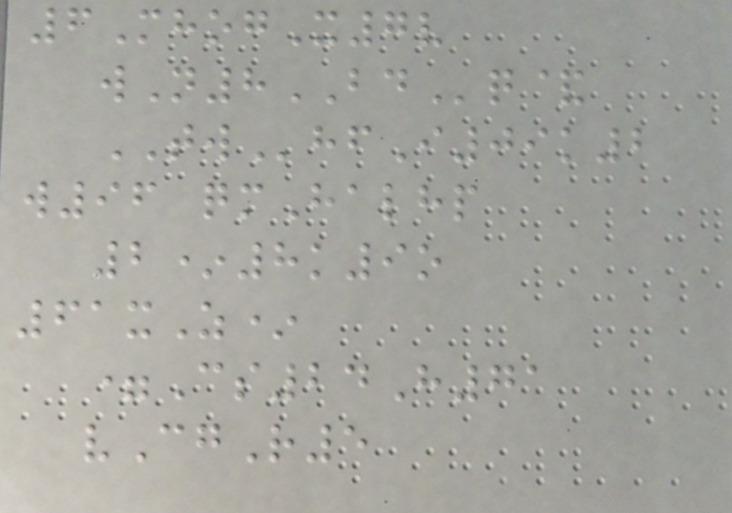6MhogX7v
wN8BDq&
TWhfI09k2
w96 qmHalhp
2*8k9o
61xZ*
=Cs24H71
vCgR5
